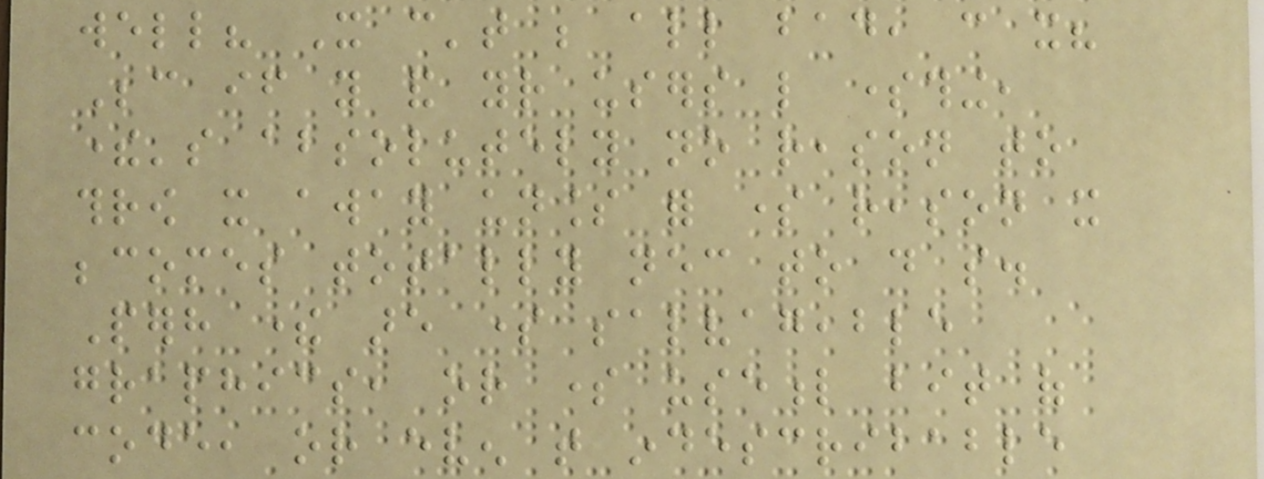well? It can't be all bad, can it?
Because if you and your users like something,
there's absolutely no reason to
throw it away unless for some reason it
becomes totally necessary to do so.
Perhaps there are some salvageable
graphics, or some useful bit of
code, or even that indescribable
